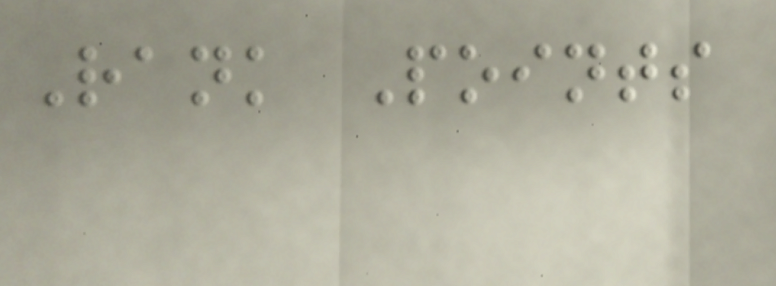Rank Points
